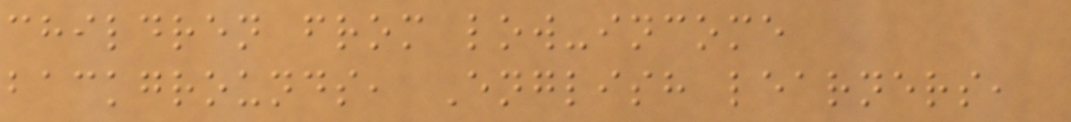children from low-income
backgrounds, English learners,
